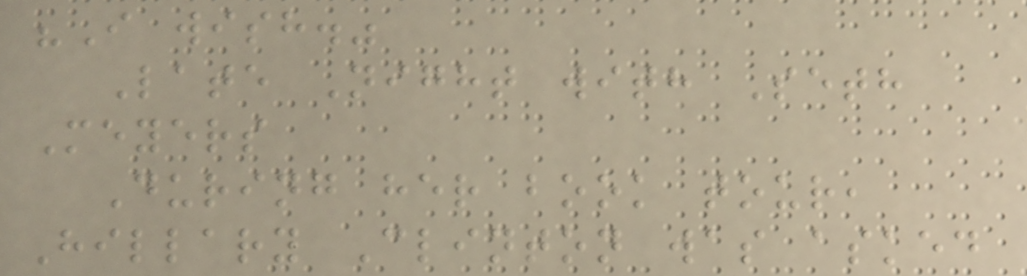"I wish."
Late Night with Seth
Meyers
During her book tour,
Hillary Clinton was asked
